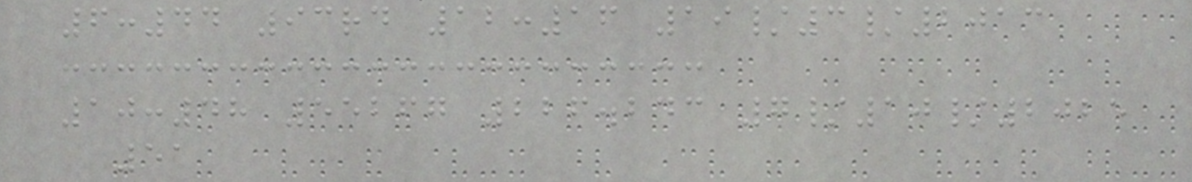6:44 93rd 12:16 19/3/2013
10:48 55267 226.243 7/10/2025
51
